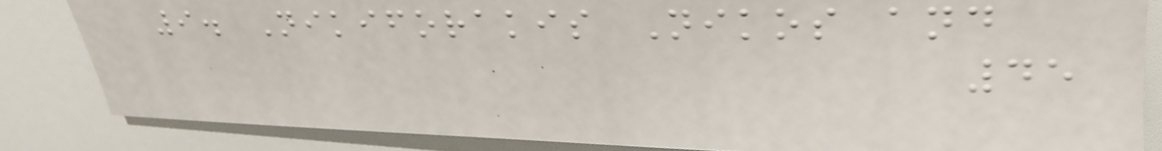9. Nikiforakis Nikos and
45
